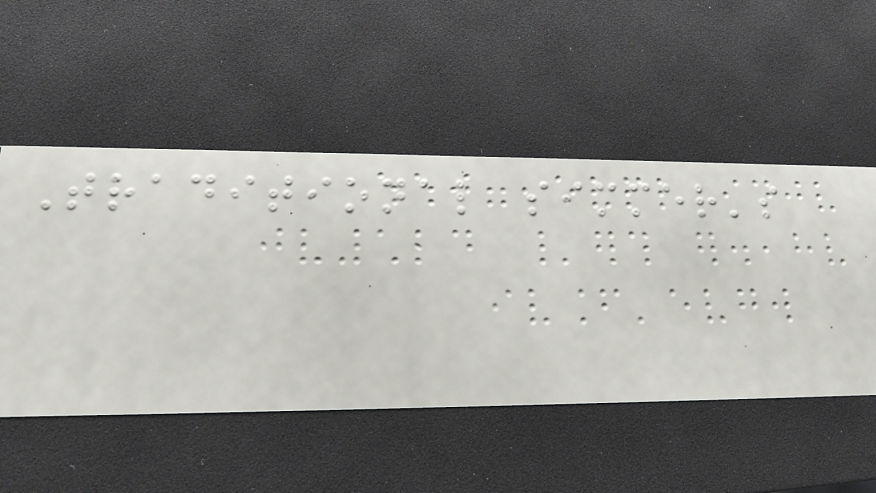Traditional simmer's
